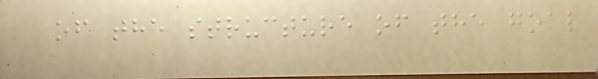of the structure of the goal
